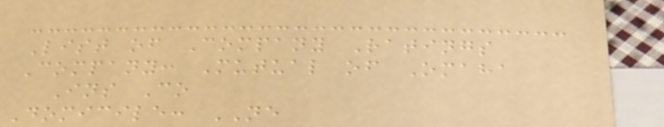List of Company Ratings
Company: Mutual of Omaha
Ins Co
Domicile: NE
